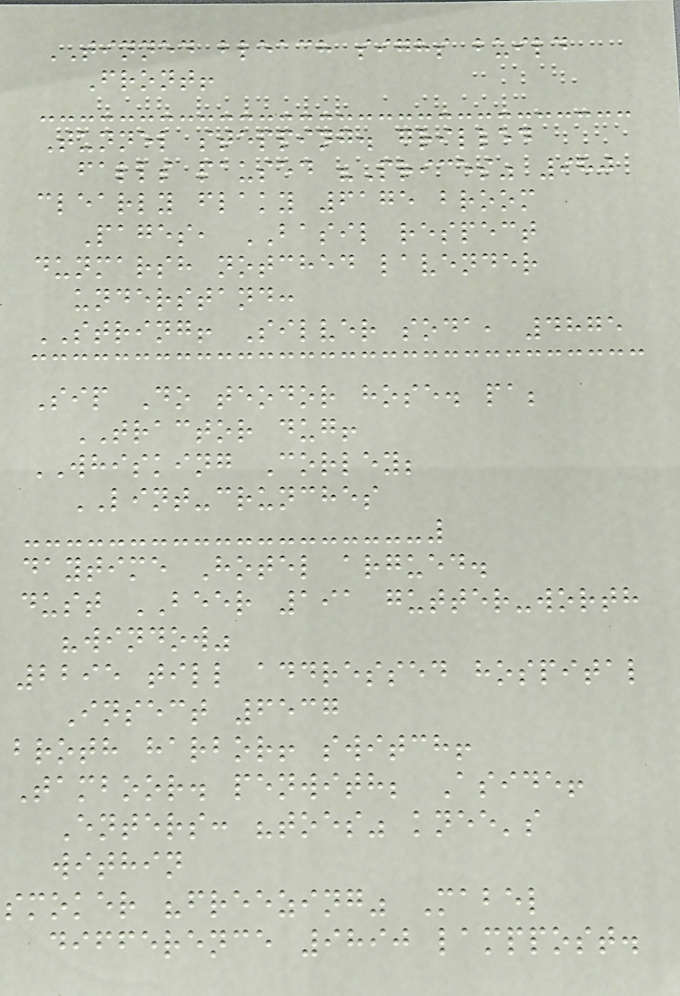TINNED bleach sighs build
Front!
Tunnel stepping. grilled
falls paused "Prices" 980
clearly flaky 6175 broom
Pages, BASIL respect
dunmarsh notched lavender
understand:
STRING! Silver soda, 4875
Sip Do teodor hose. pa;
TRACTOR dug!
WHISKING Corley;
LINT-crunches
daytime Hotel argued.
dust BEER 191 gutter-worth
"window"
2295 till addressed hospital
Insect 6537
broth harbor! switch!
Tamboor. penwith; Aside!
Enters: "toes" knee's
within
smoker "freezing" Mabel
difference 9890 lamppost.
